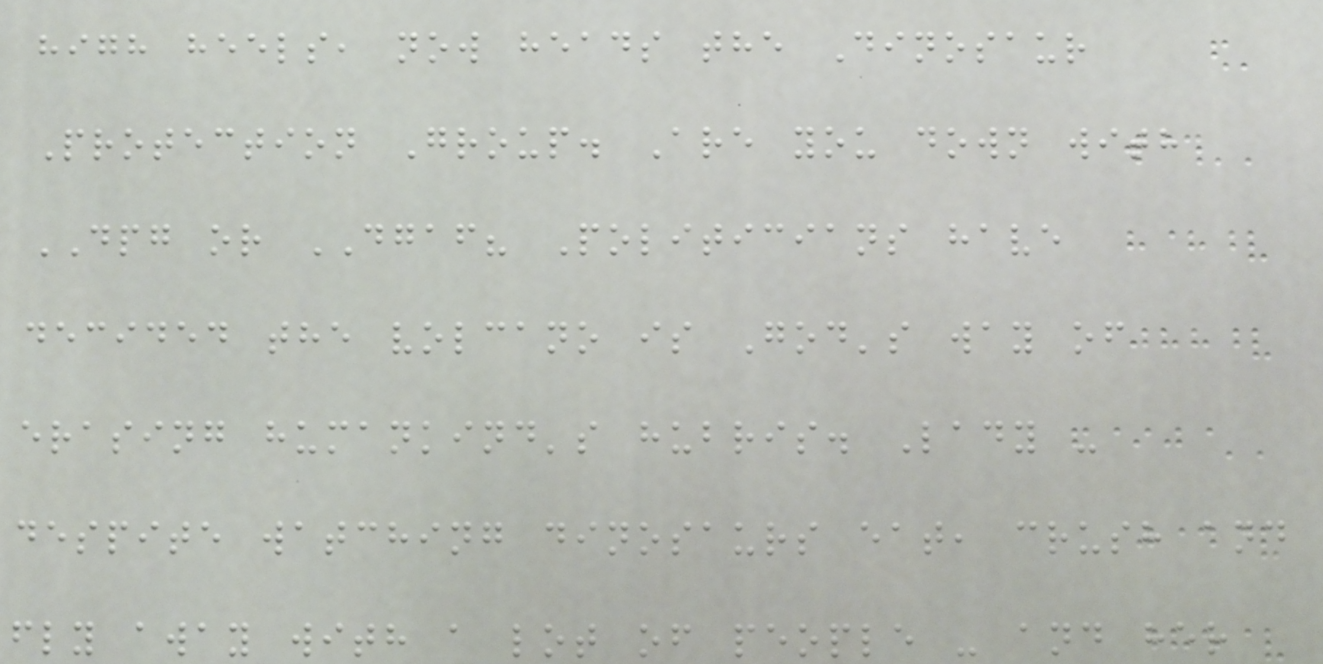high heels, now heads the Dinosaur
Protection Group. Are you down with
DPG or DGAF? Politicians have
decided the volcano is God's way of
erasing humankind's hubris. Lady -
despite watching dinosaurs eat, crush and
fly away with a lot of people - and her
